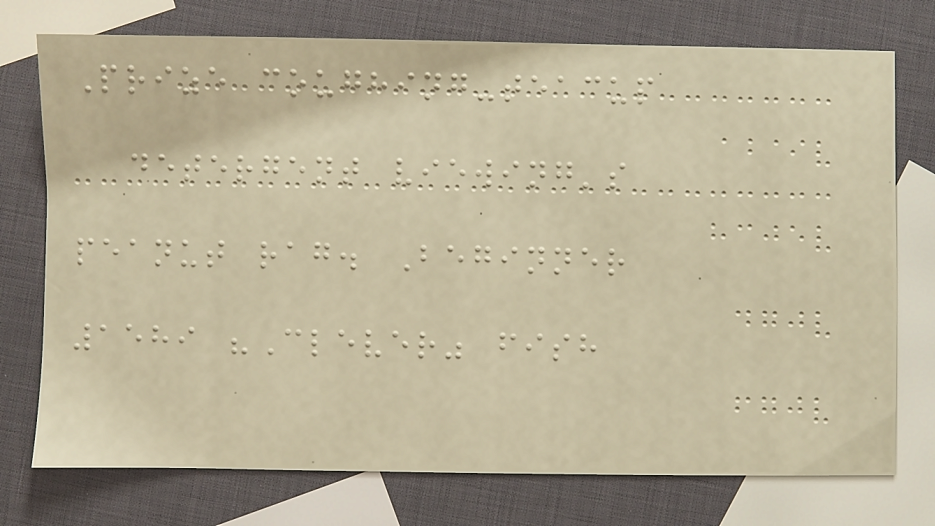Prize coughing-teacup
detergent viewing's
peanut rag. Beginner
1589 "Clever" fish
